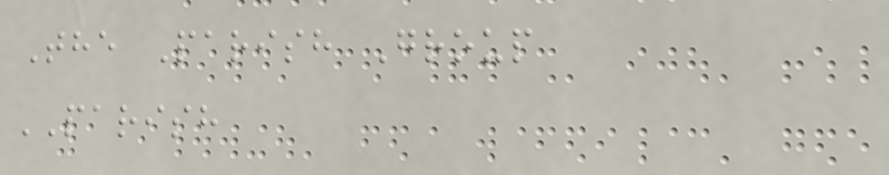The Parish Group
PARISH
